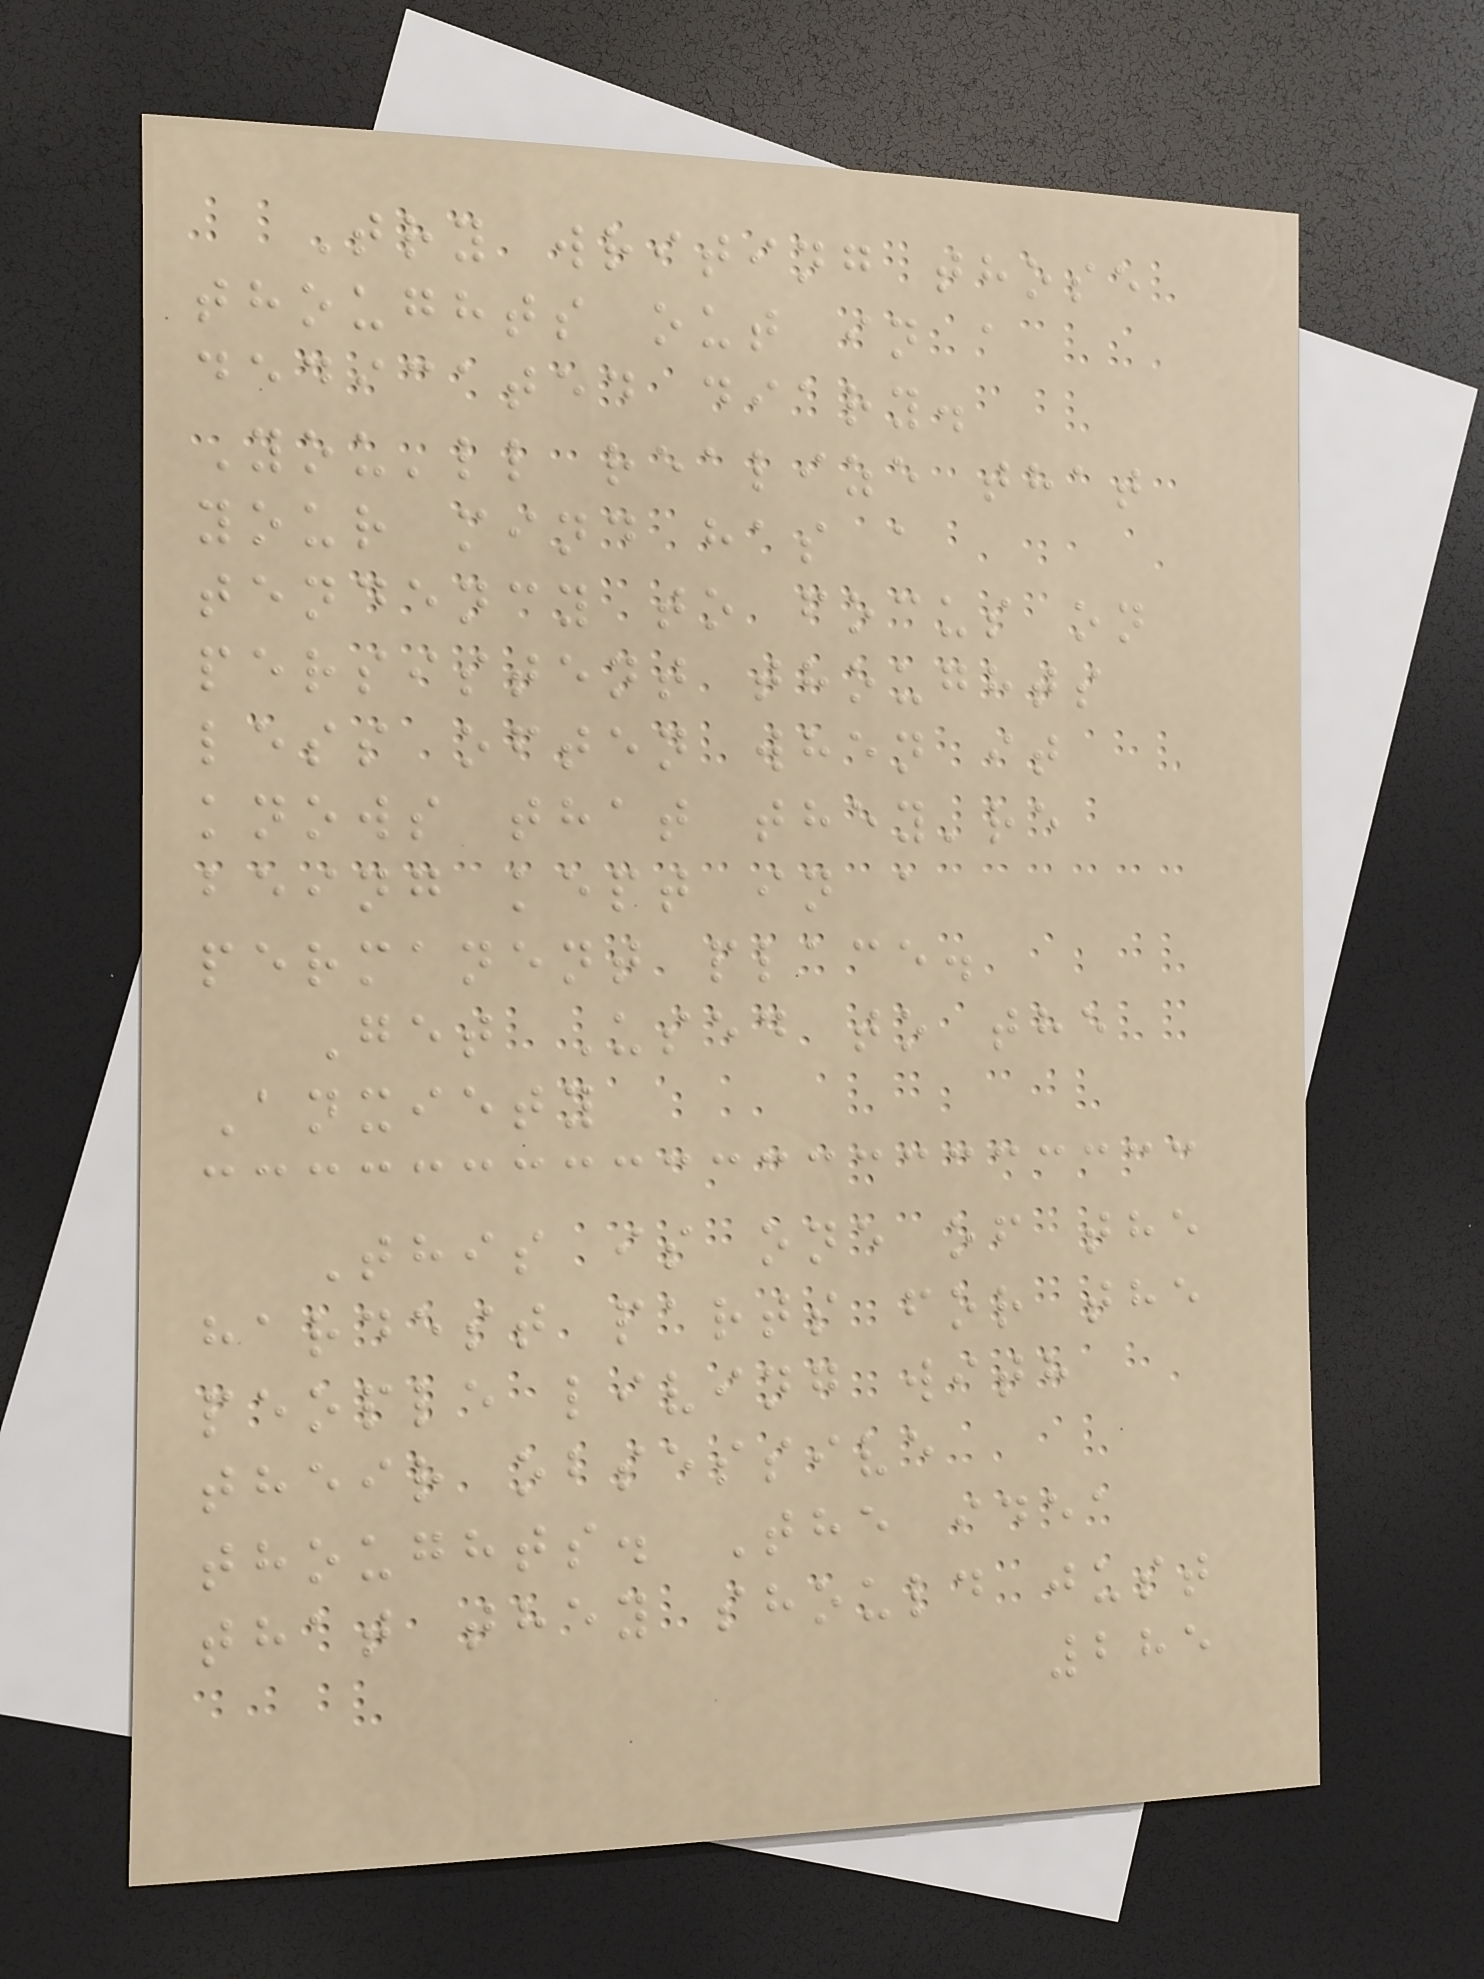Try writing those
thoughts out in a
dedicated diary.
You'll realize that
your mind has a
tendency to focus on
persistent thoughts
less often when it
knows that they're
being kept in a
permanent place.
Get Used to the
Anxiety
This is one of the
hardest parts for the
people living with
their obsessive
thoughts. The idea
that they should just
285
